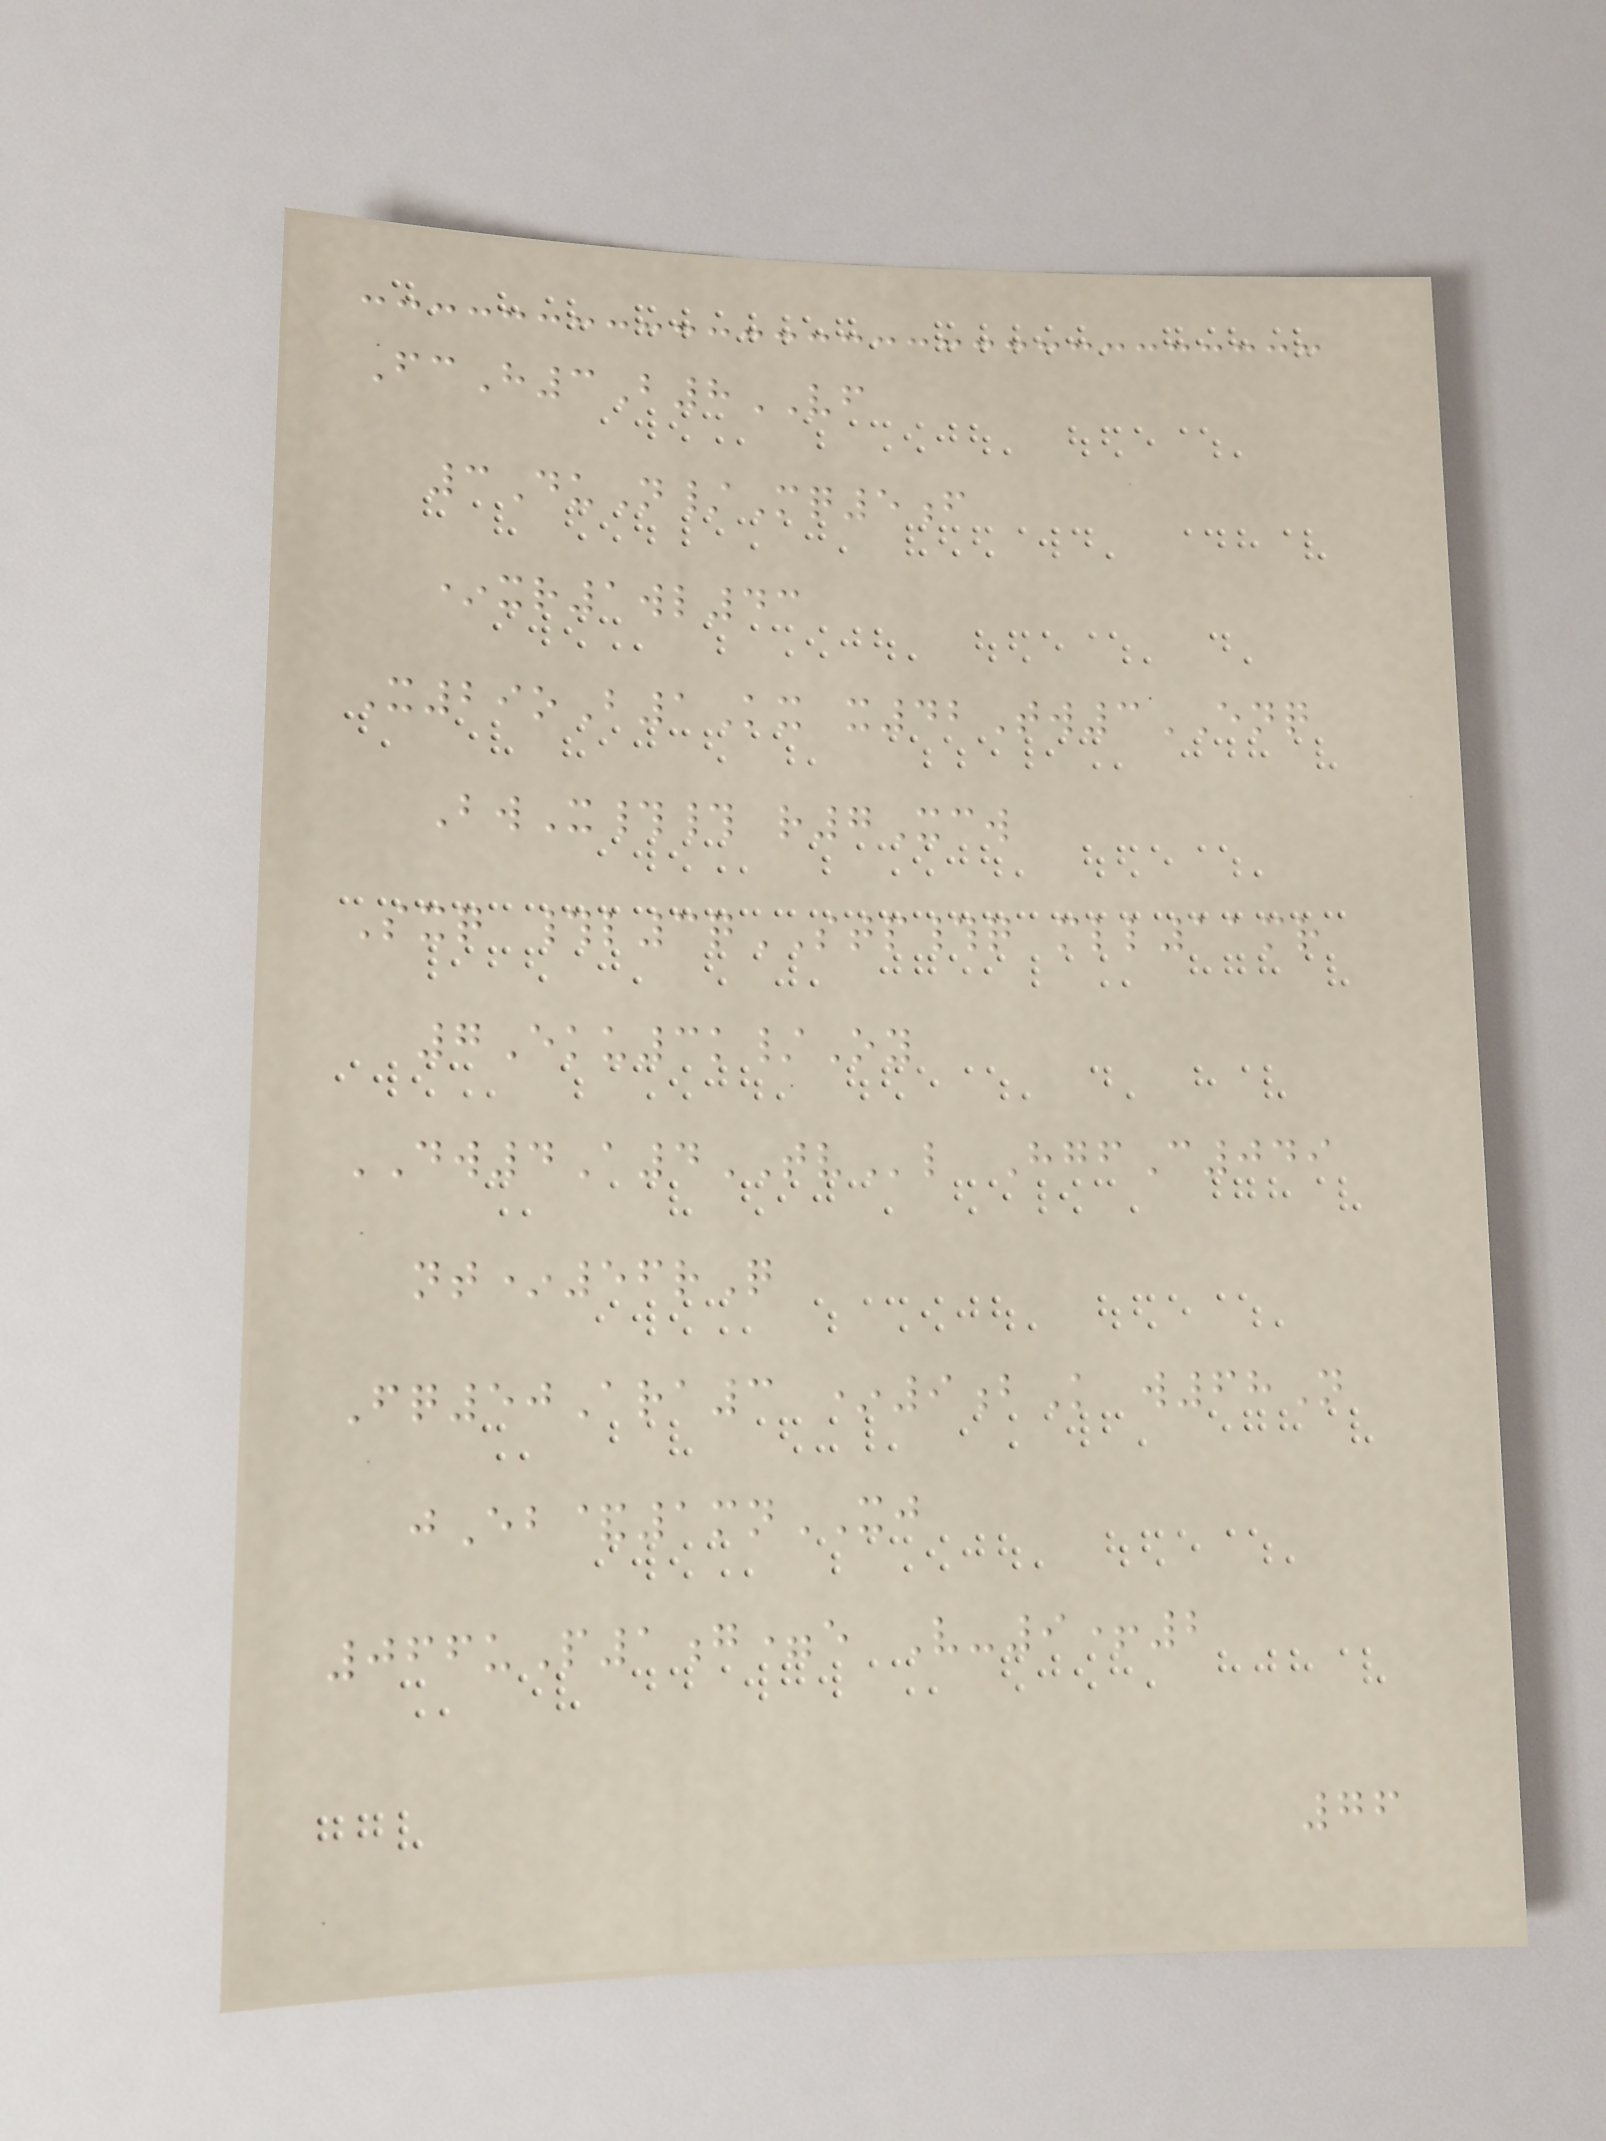FcH3B8VF
3DuN/Mq5f
*xr1wl43
X29oB1Kx x42Tw3ENQ
BwX## r7Xcw
Sxq #l3qSTP#q mll11mr
7Eku3k/Oy
DW4A4TVl HgfC049
nt*56rQ
Fq50Ara3 *9bK w68N
jEb&1mnXJ
066uP1g=e V-9+2
76
